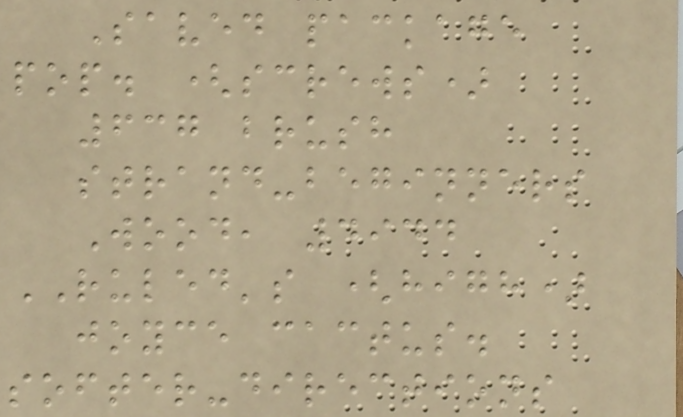Saved package
pop. (screws)
637 brush
strand-beginners
Wood, 4944
RULED's (high)
joyce cactus.
softer-directions
